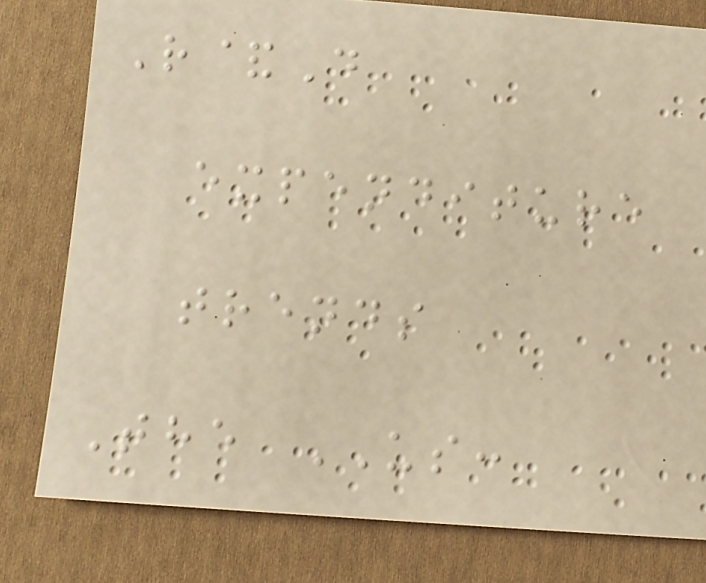R&D
expenditure
trends
The US:
